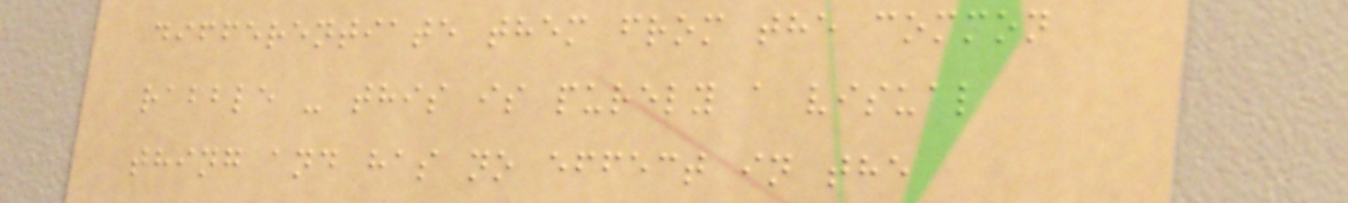differentiate them from the common
rabble - this is purely a visual
thing and has no effect in the
